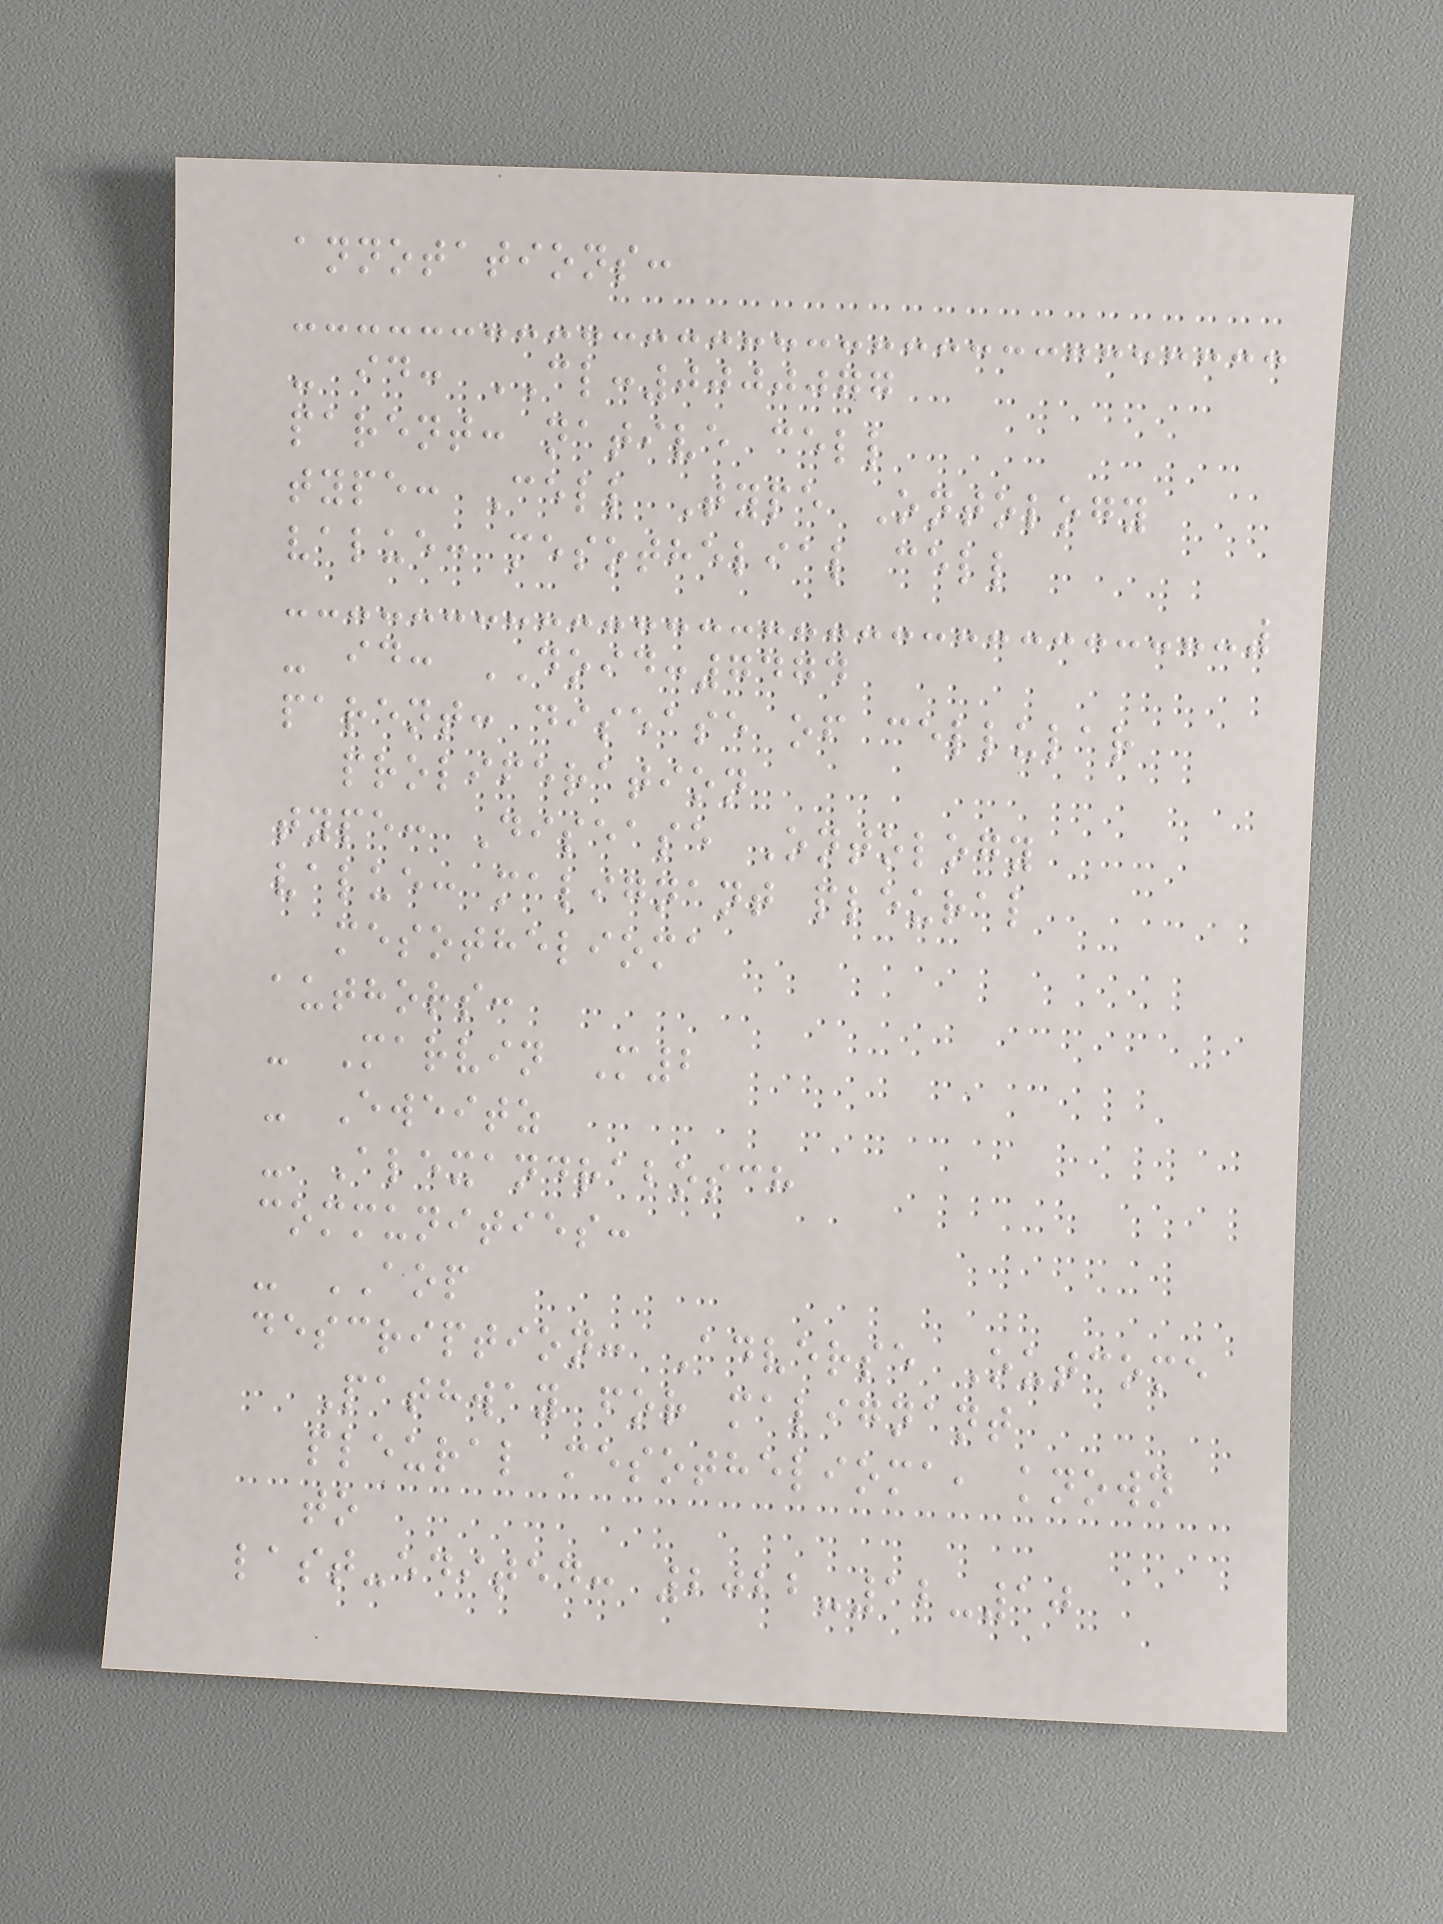annotations:
- id: CL:0000077
parent: native cell
type: Cell Type Ontology
value: mesothelial cell
- id: DOID:7474
parent: disease of cellular
proliferation
type: Disease Ontology
value: malignant pleural
mesothelioma
authors:
- Marvin M2
- Eweitz
- Alexandrabosch
communities:
- AOP
description: Adverse Outcome
Pathway for malignant
pleural mesothelioma, known
to
last-edited: 2022-12-10
